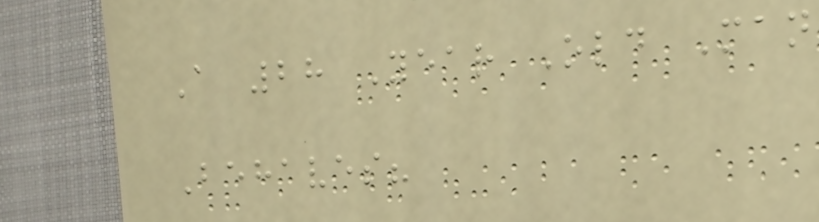A 28 Year Old Man
Behaves?
